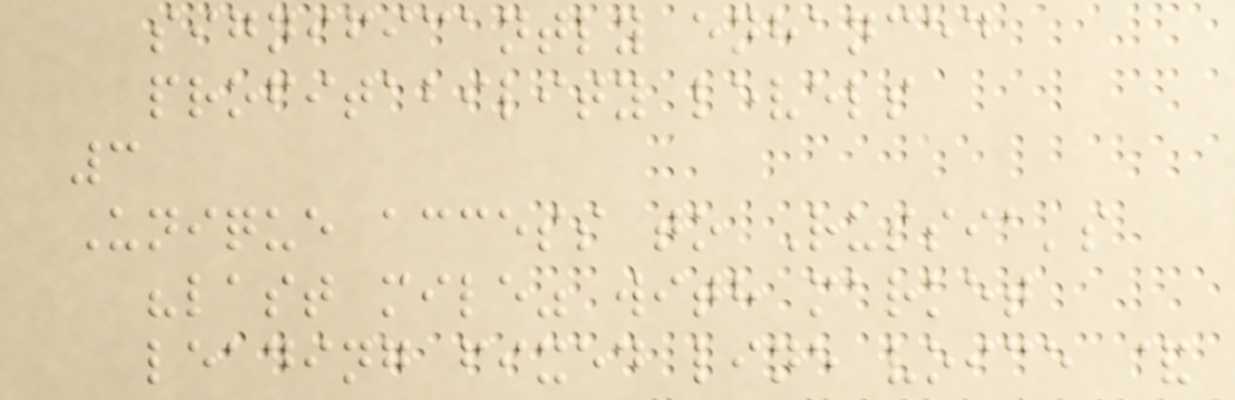significantly enhanced
profitability levels
3
Unique access to Russia's
"last mile" with market
leading fixed line voice &
